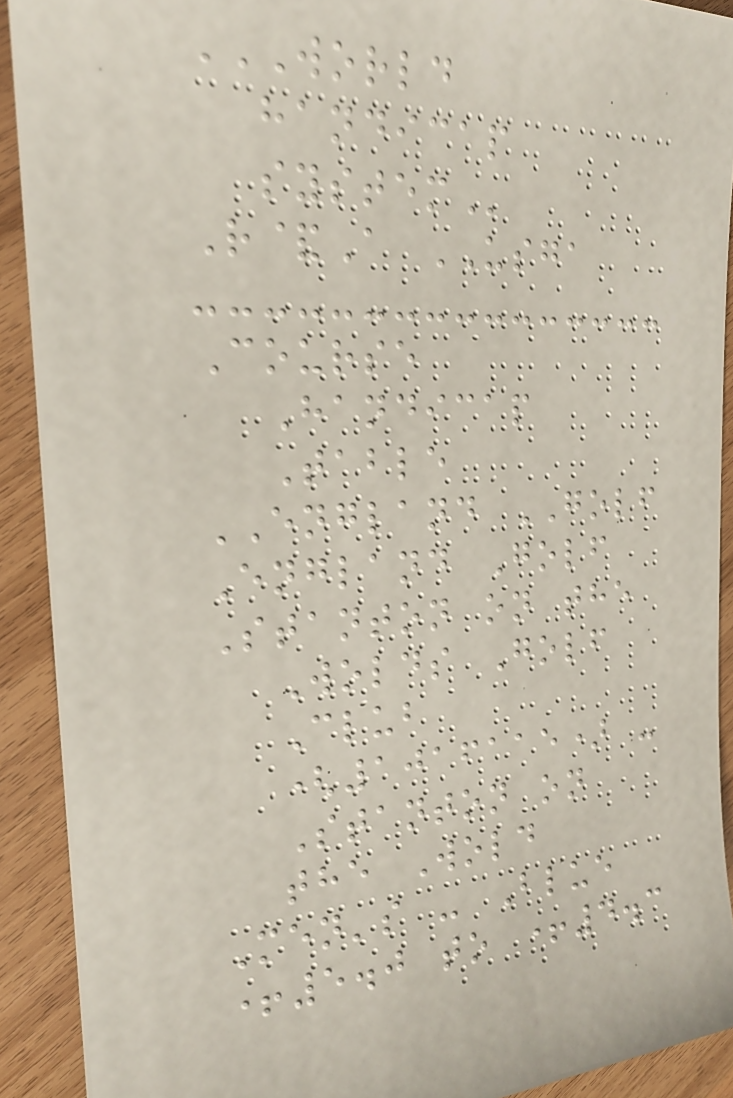WORLD
HANDICAP
SYSTEM
R&A USGA
Course
Handicap
Table
ENGLAND GOLF
England Golf
Stanton on the
Wolds Golf
Club
(1016115) -
Stanton on
the Wold
Men's - Blue
+5.0 to +4.3
